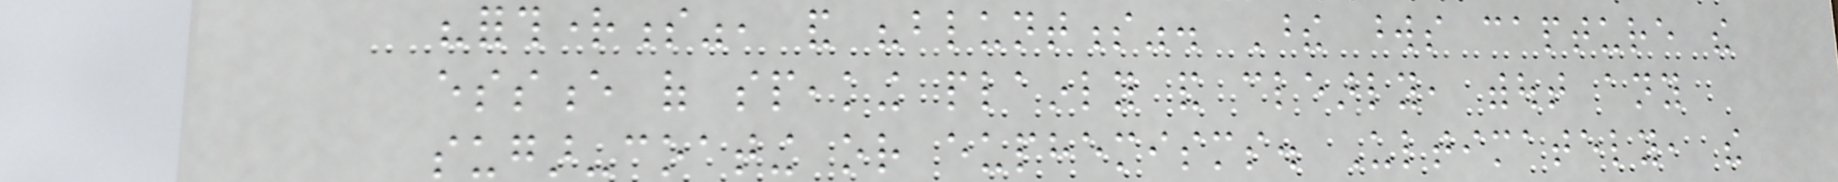"forthrightness", and "bluntness". These words capture the
essence of speaking plainly and clearly, without any
sugar-coating or euphemisms. Ultimately, the
